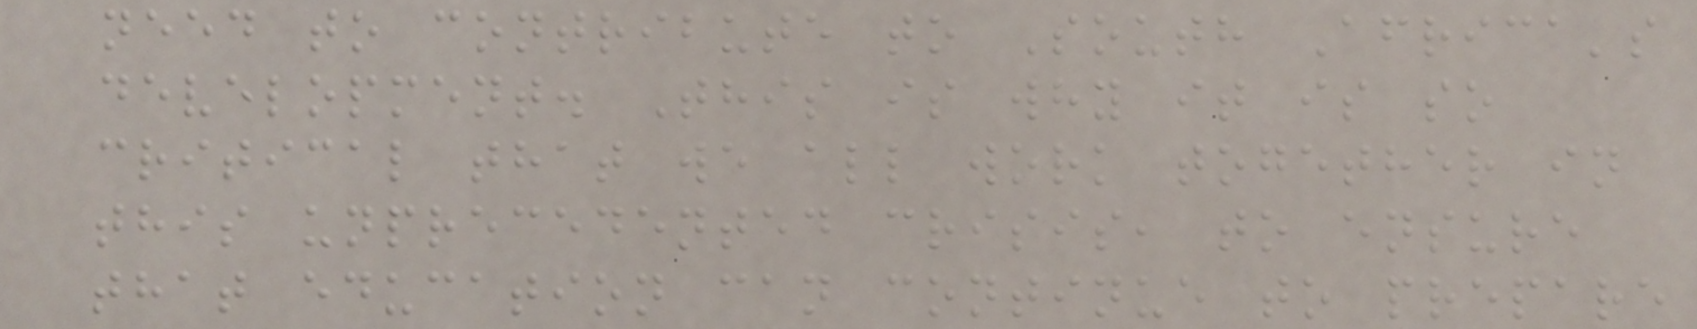need to contribute to South Africa's
development. This is why it is so
critical that we all work together in
this unprecedented crisis, to ensure
that education can continue to prepare
